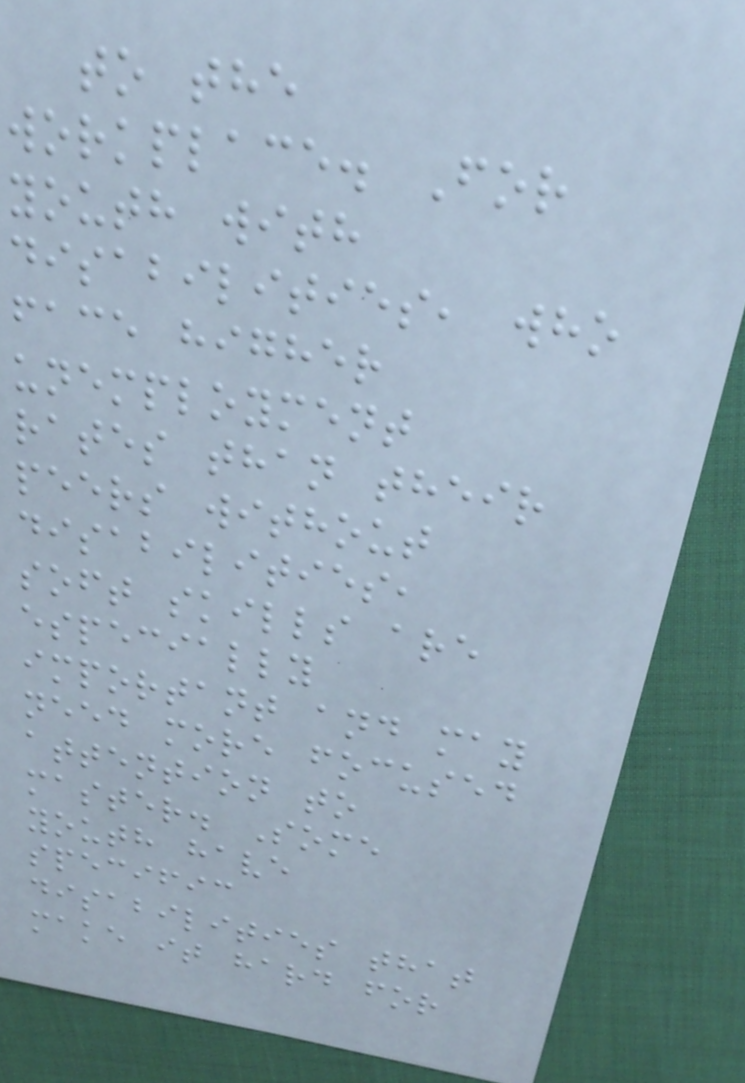to the
workplace. For
youth with
disabilities, who
face higher
unemployment
rates than their
peers without
disabilities,
soft skills are
especially
important and may
need more focused
attention to
master. Some
youth have
specific
disabilities that
make it hard for
